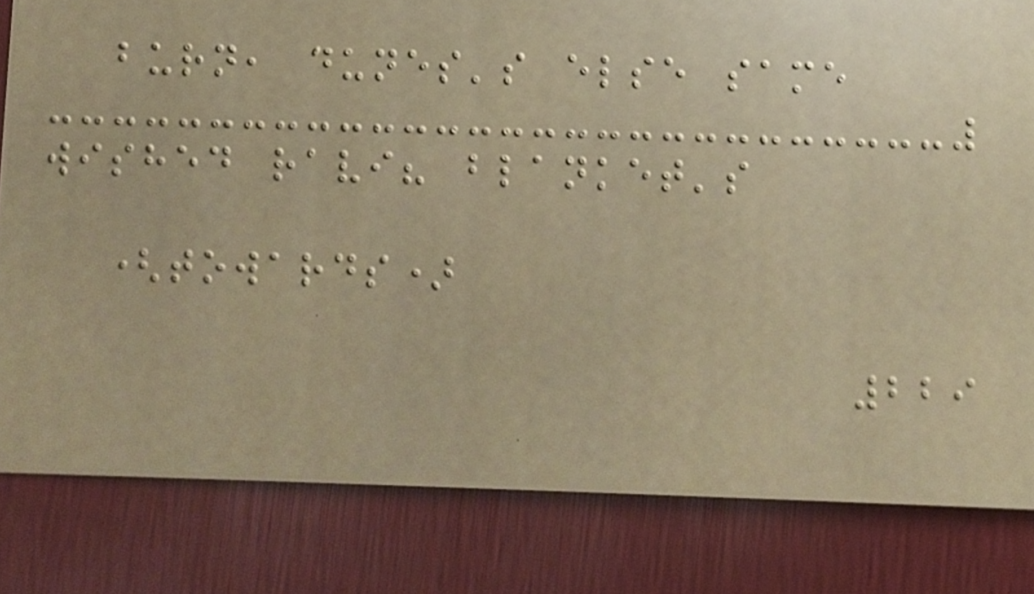burn, dunes's else same
wished ravi? blanket's
(towards)
229
